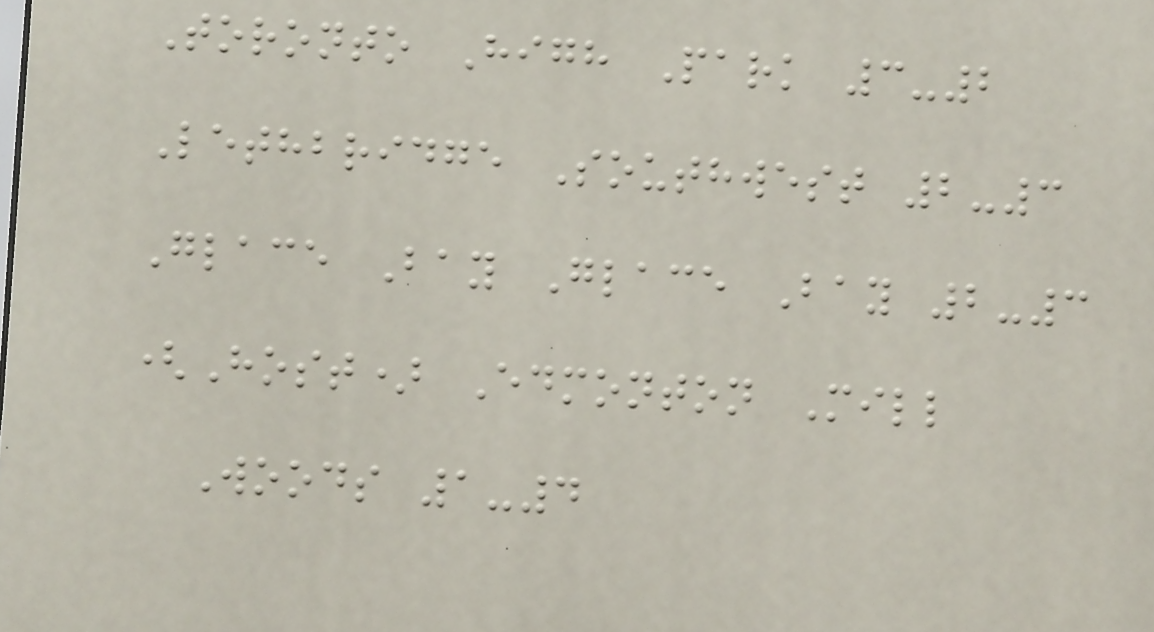Toronto High Park 3-2
Lethbridge Southwest 2-3
Glace Bay Glace Bay 2-3
(Host) Edmonton Mill
Woods 1-4
